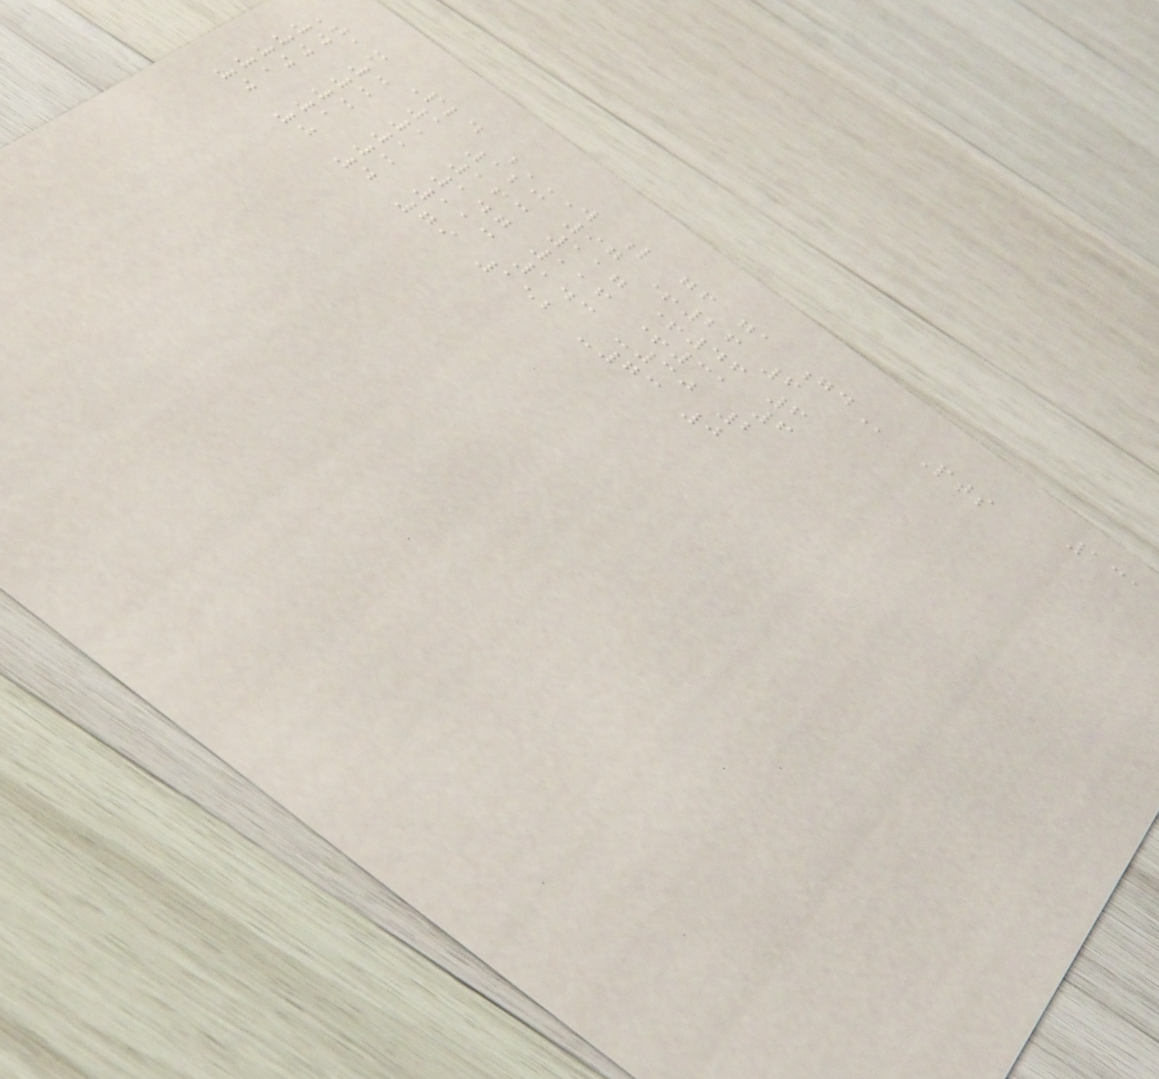131
Team Pld W L GF GA GD Pts
4 3 1 123 97 +26 6
4 3 1 163 117 +46 6
4 3 1 147 116 +31 6
1 1 3 113 143 -30 2
4 0 4 79 152 -73 0
